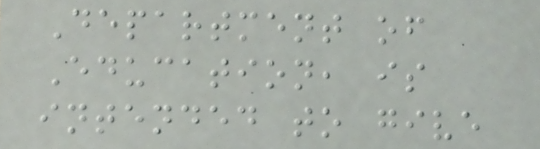Department of
Education, is
intended to give
